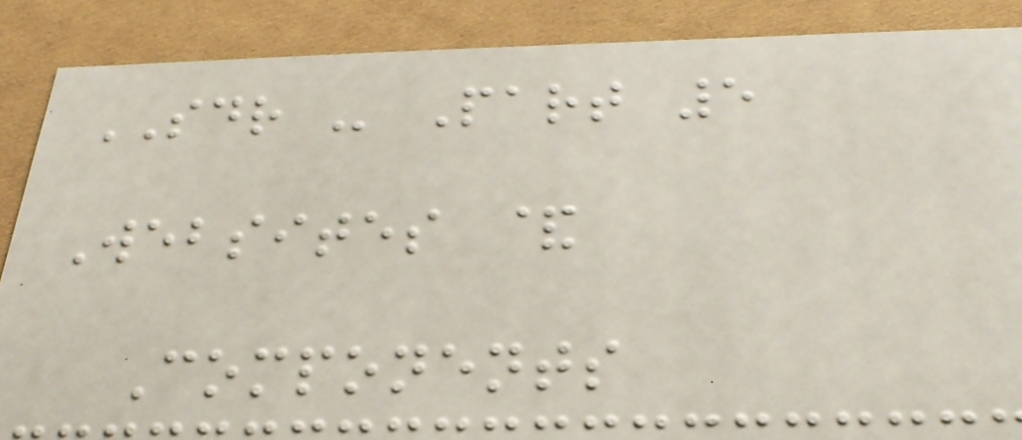SDR - Part 5
Websites &
Components
